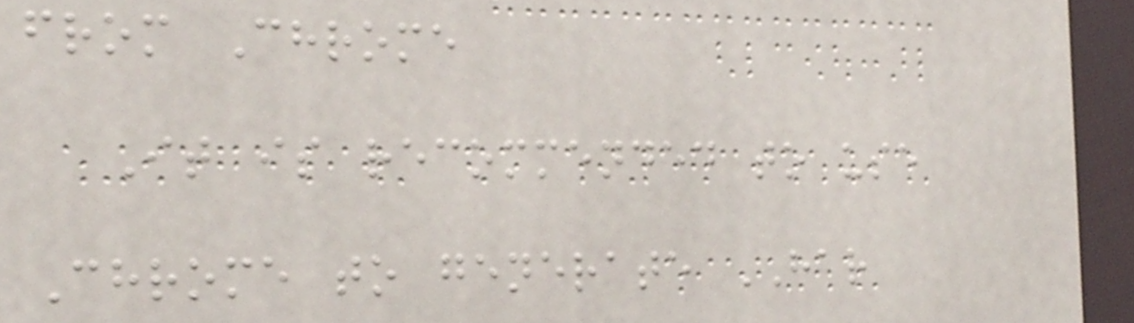from Chrome
It is recommended to use
Chrome to generate HAR
